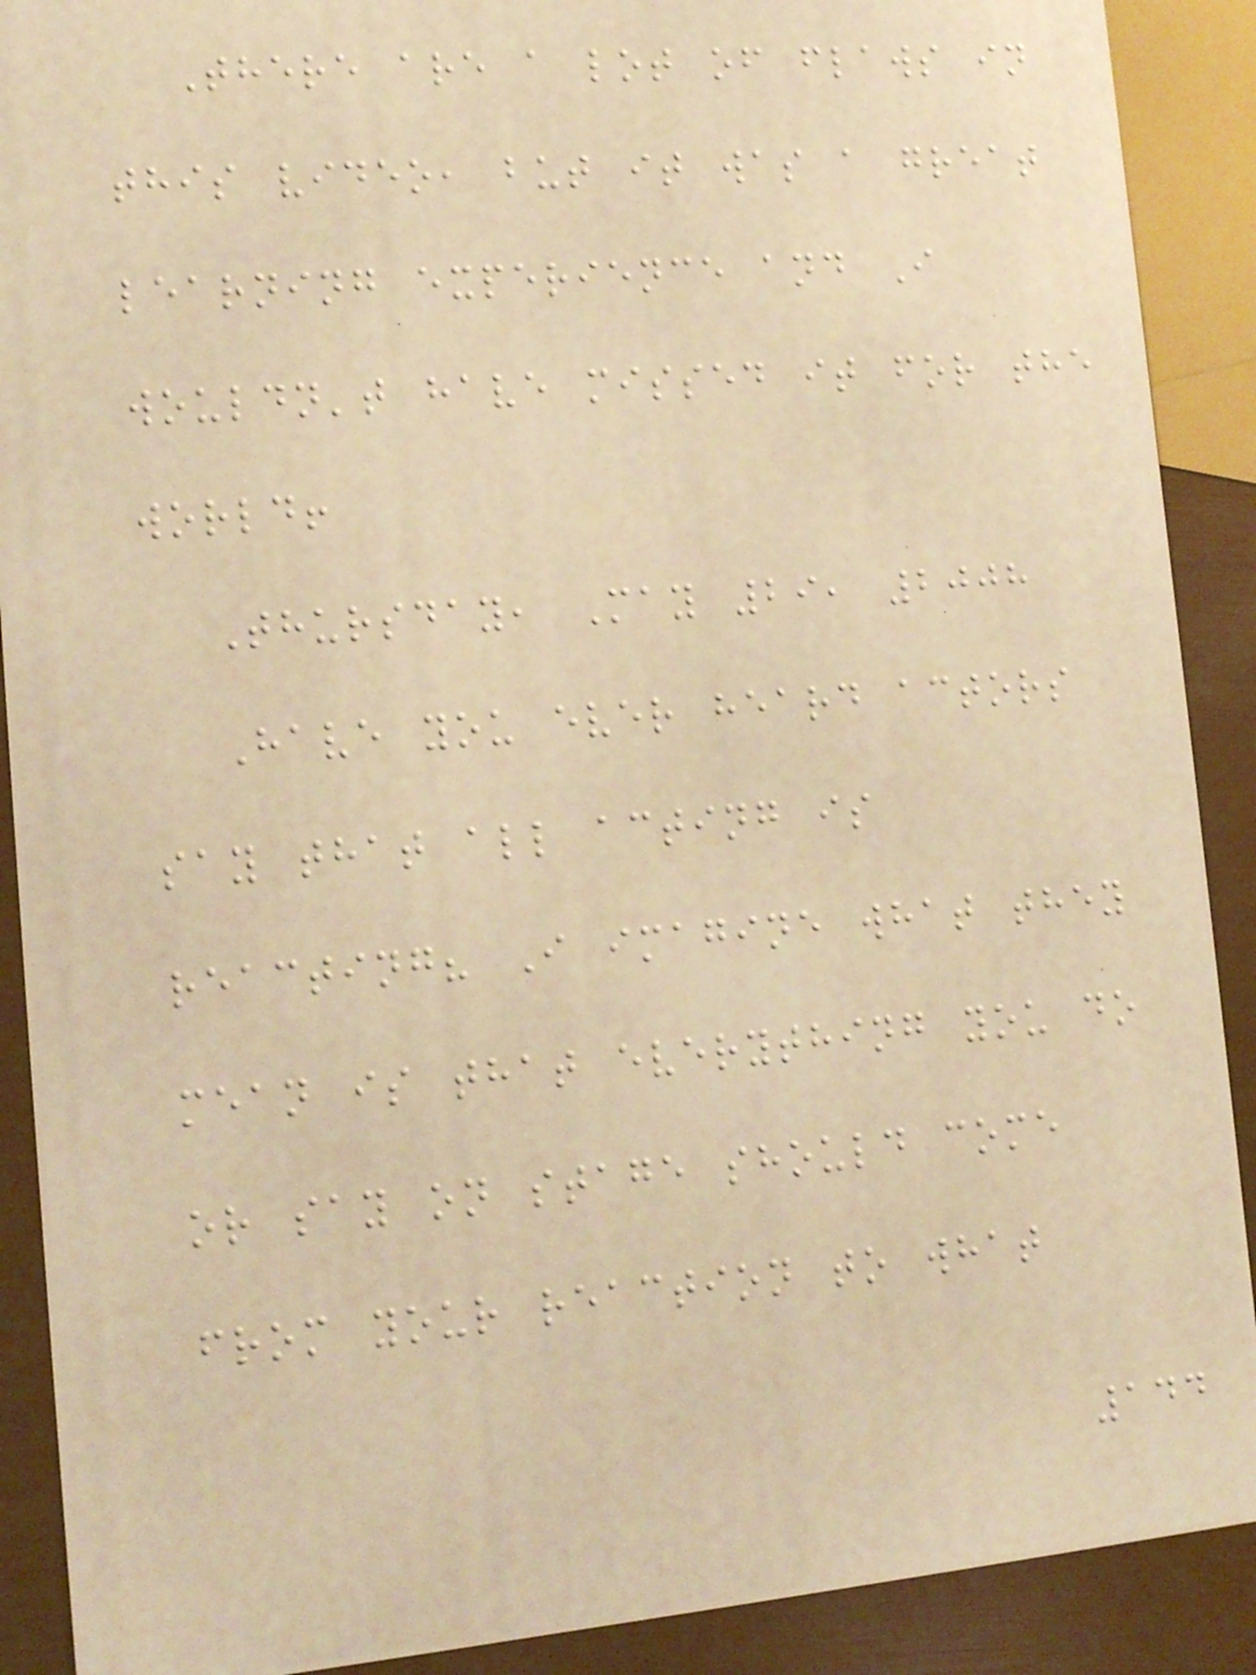There are a lot of flaws in
this video, but it was a great
learning experience and I
wouldn't have missed it for the
world!
Thursday, May 29, 2008
Have you ever heard actors
say that all acting is
reacting? I imagine what they
mean is that everything you do
or say on stage should come
from your reaction to what
144
